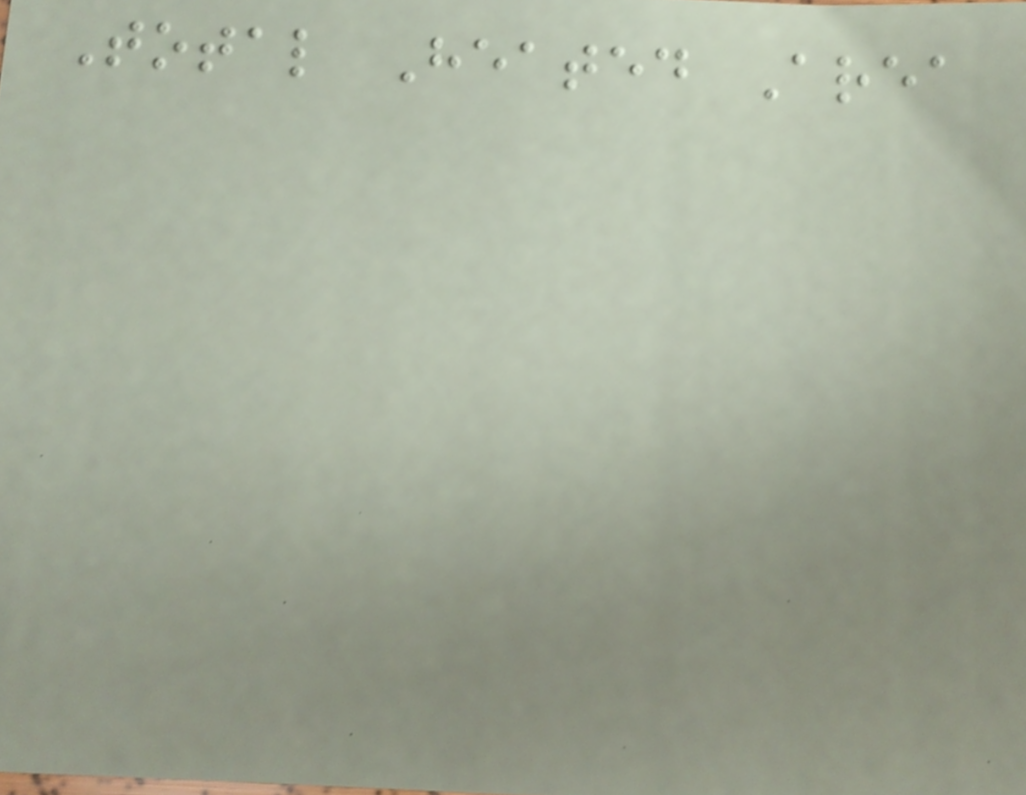Total Heated Area
